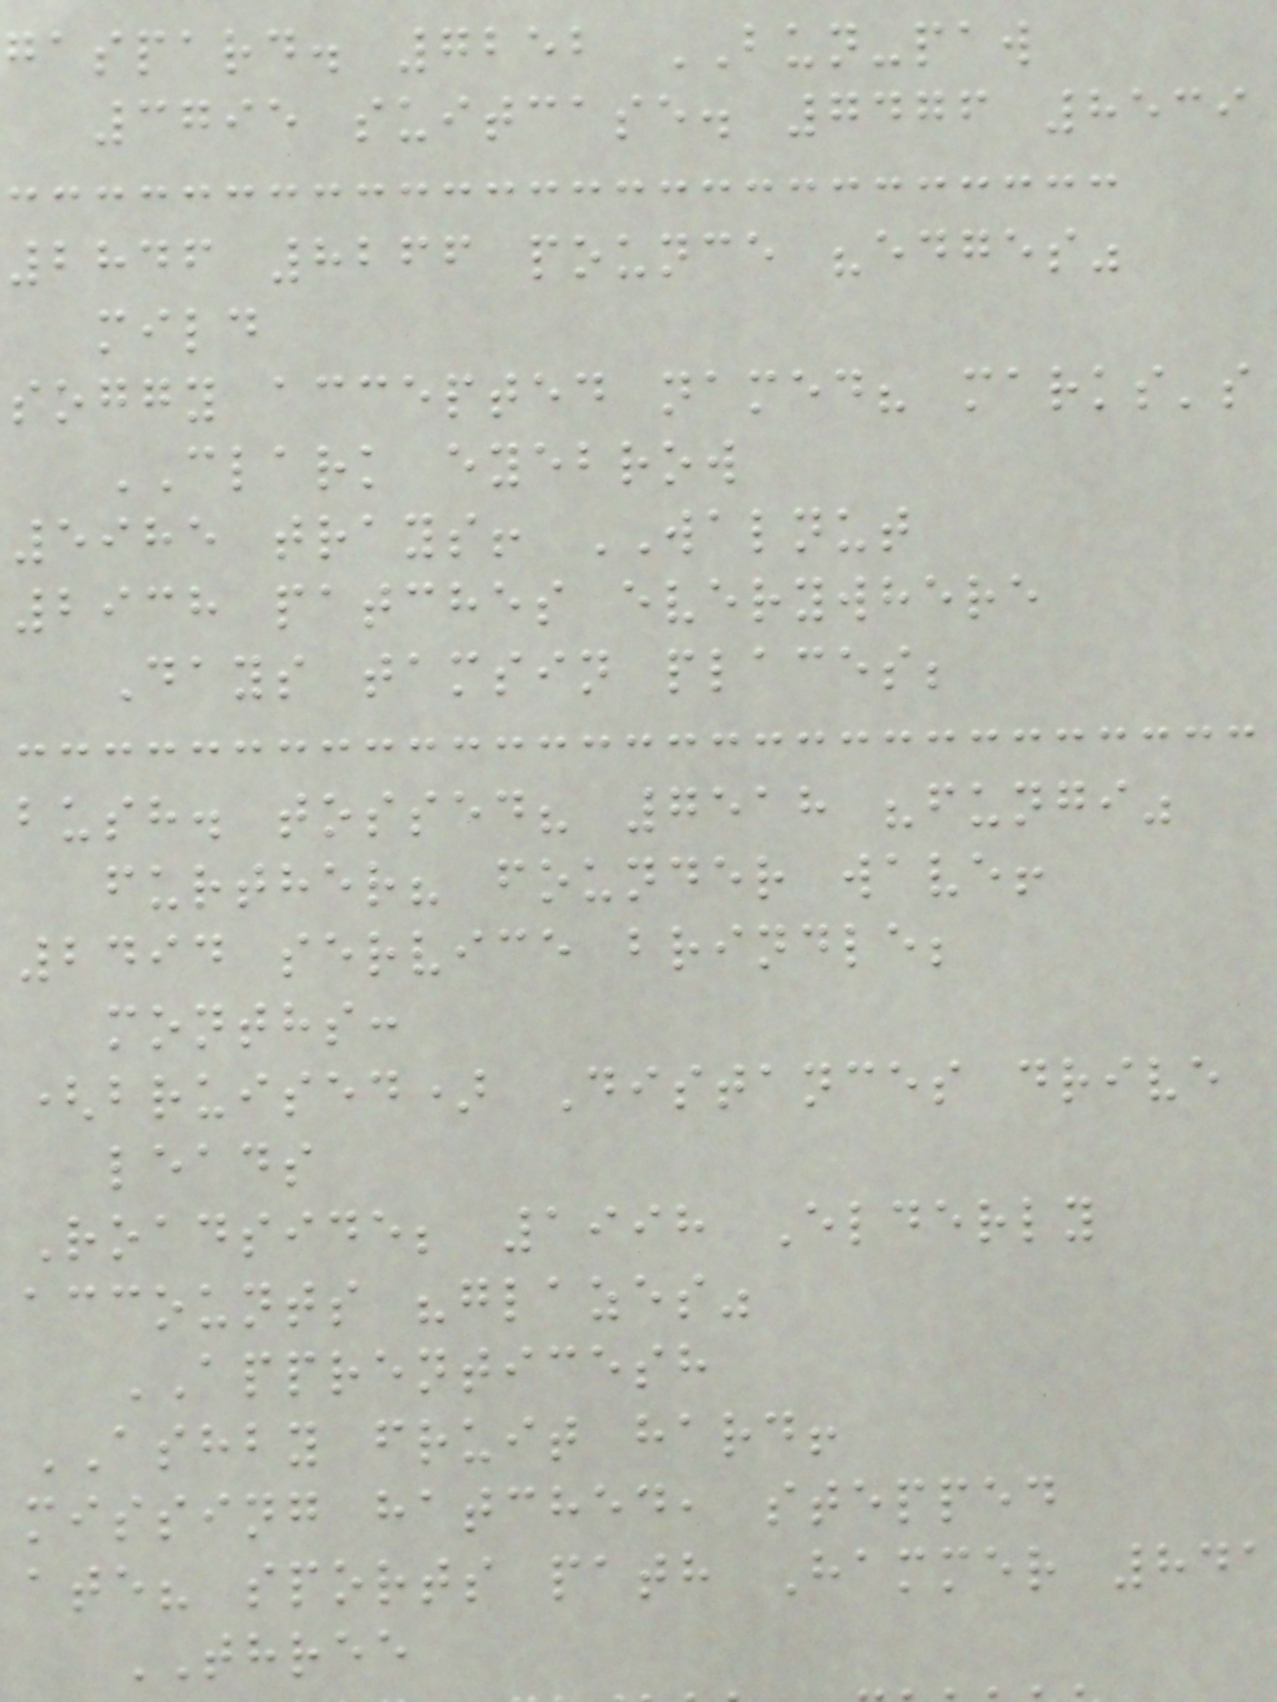gaspard. 7252 BUN-paw
3795 suitcase. 7476 8539
2846 8266 pounce "edges"
mild
soggy accepted named? marks's
CLARK eyebrow
5985 trays! WALNUT
2938 patches everywhere
Days tamsin places;
bush. tossed? 7518 "fungi"
further? founder wave!
2494 service brindle;
months:
(bruised) Distances drive
leads
Roadside; 1998 Elderly
accounts "glazes"
APPRENTICESH
ASHBY fruit hard!
missing hatched, stepped
ate? sports path Hammer 841
THREE
